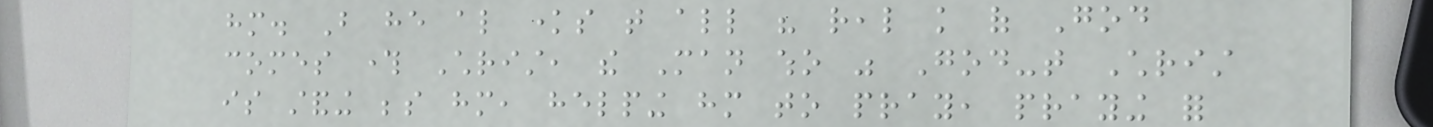him. But he also knows that all his real knowledge of God
comes through Christ, the Man who was God-that Christ
is standing beside him, helping him to pray, praying for
